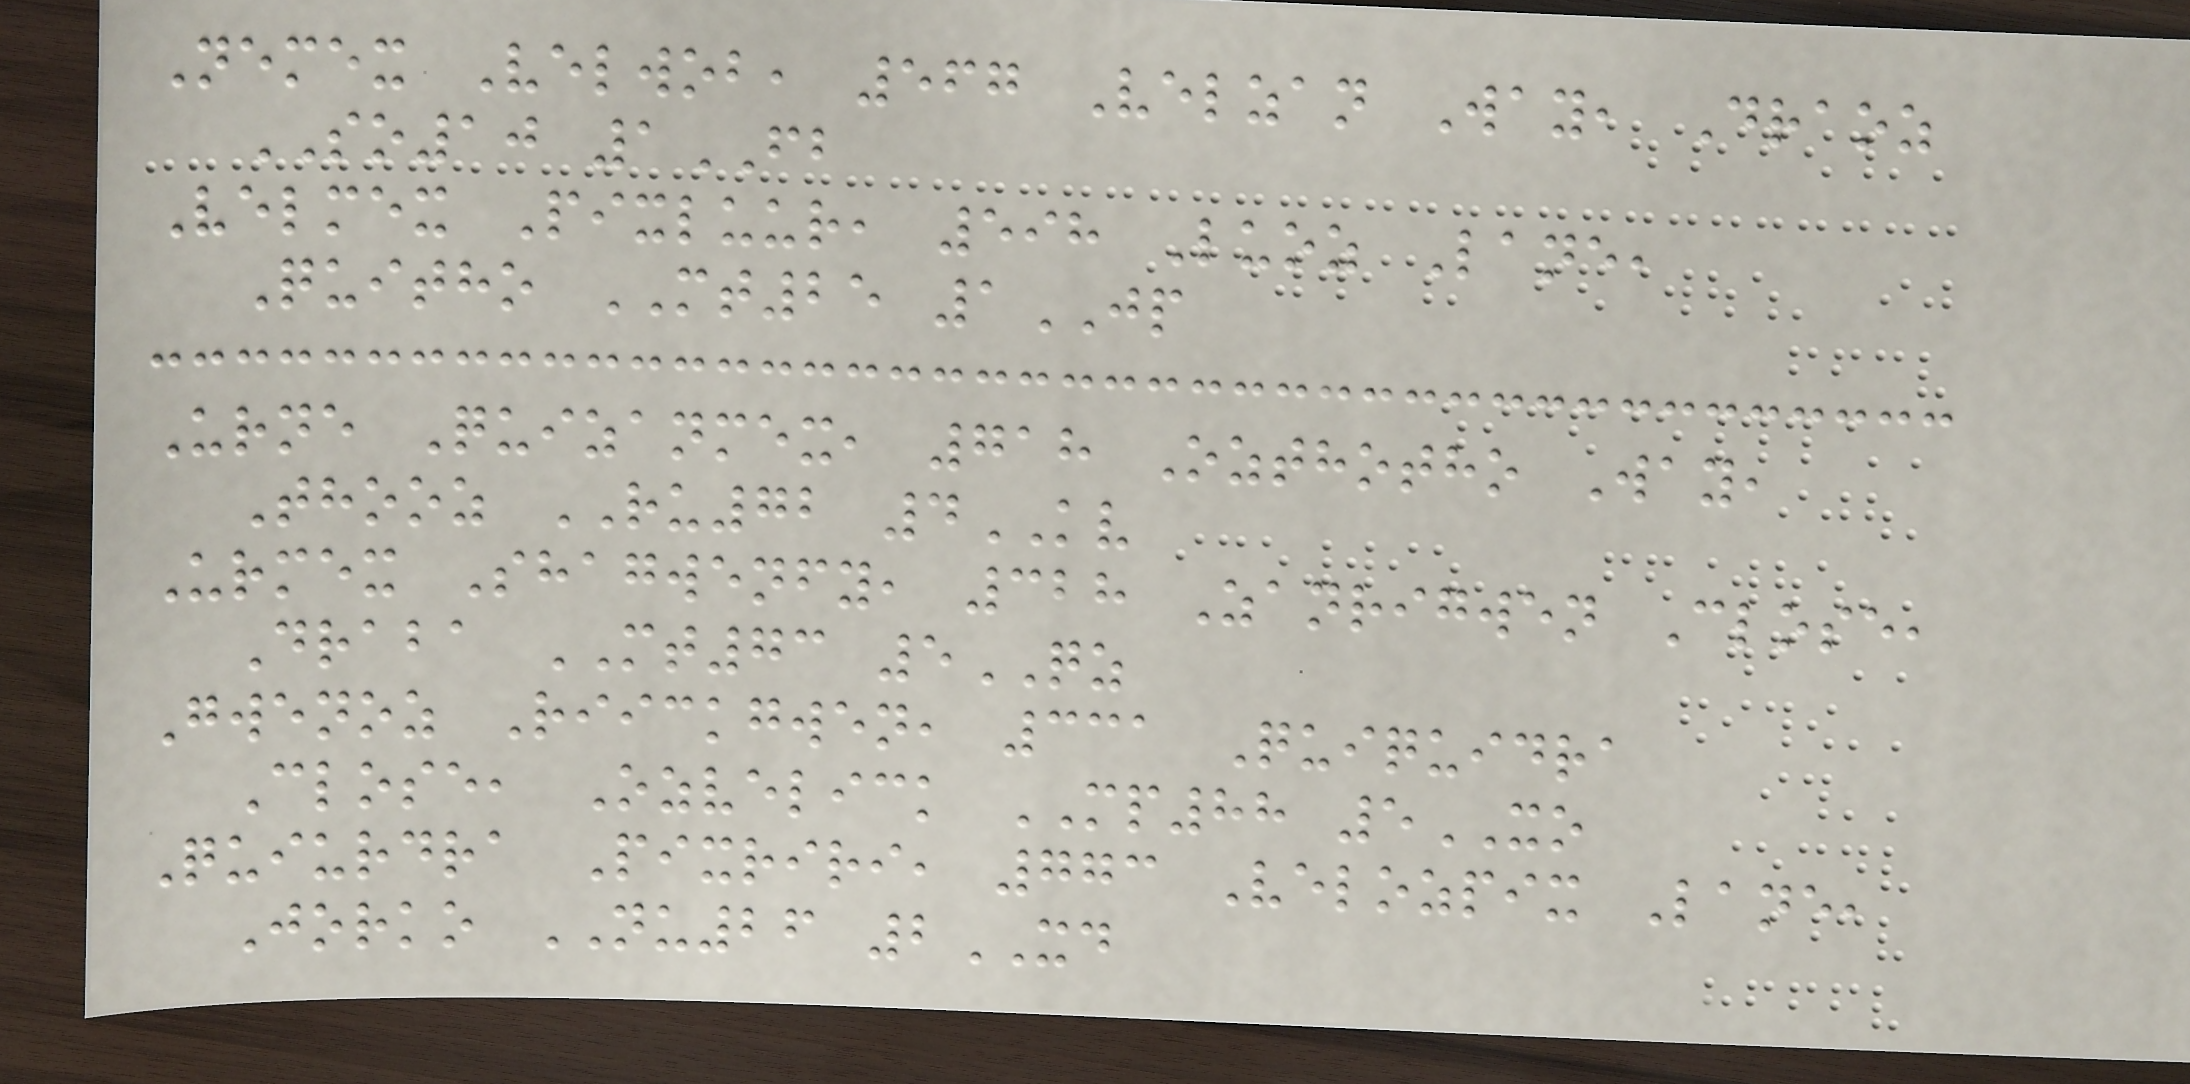Nemex Velwob, 567 Velzan Way, Draoz
SO10 1FB
Velmex Pixluur, 598 Luoz Lane,
Quitho MT25 1JP
Urne Quizanmex, 718 Ozthotho Way,
Thooz RU72 4KV
Urmex Shagwenfy, 328 Zanrigwen Close,
Draba MT73 5QZ
Gwenoz Riickgwen, 331 Quiquidra
Close, Ozvelick MP88 5XO
Quiurdra Pixriri, 773 Velozpix Lane,
Jorko NU26 2XD
